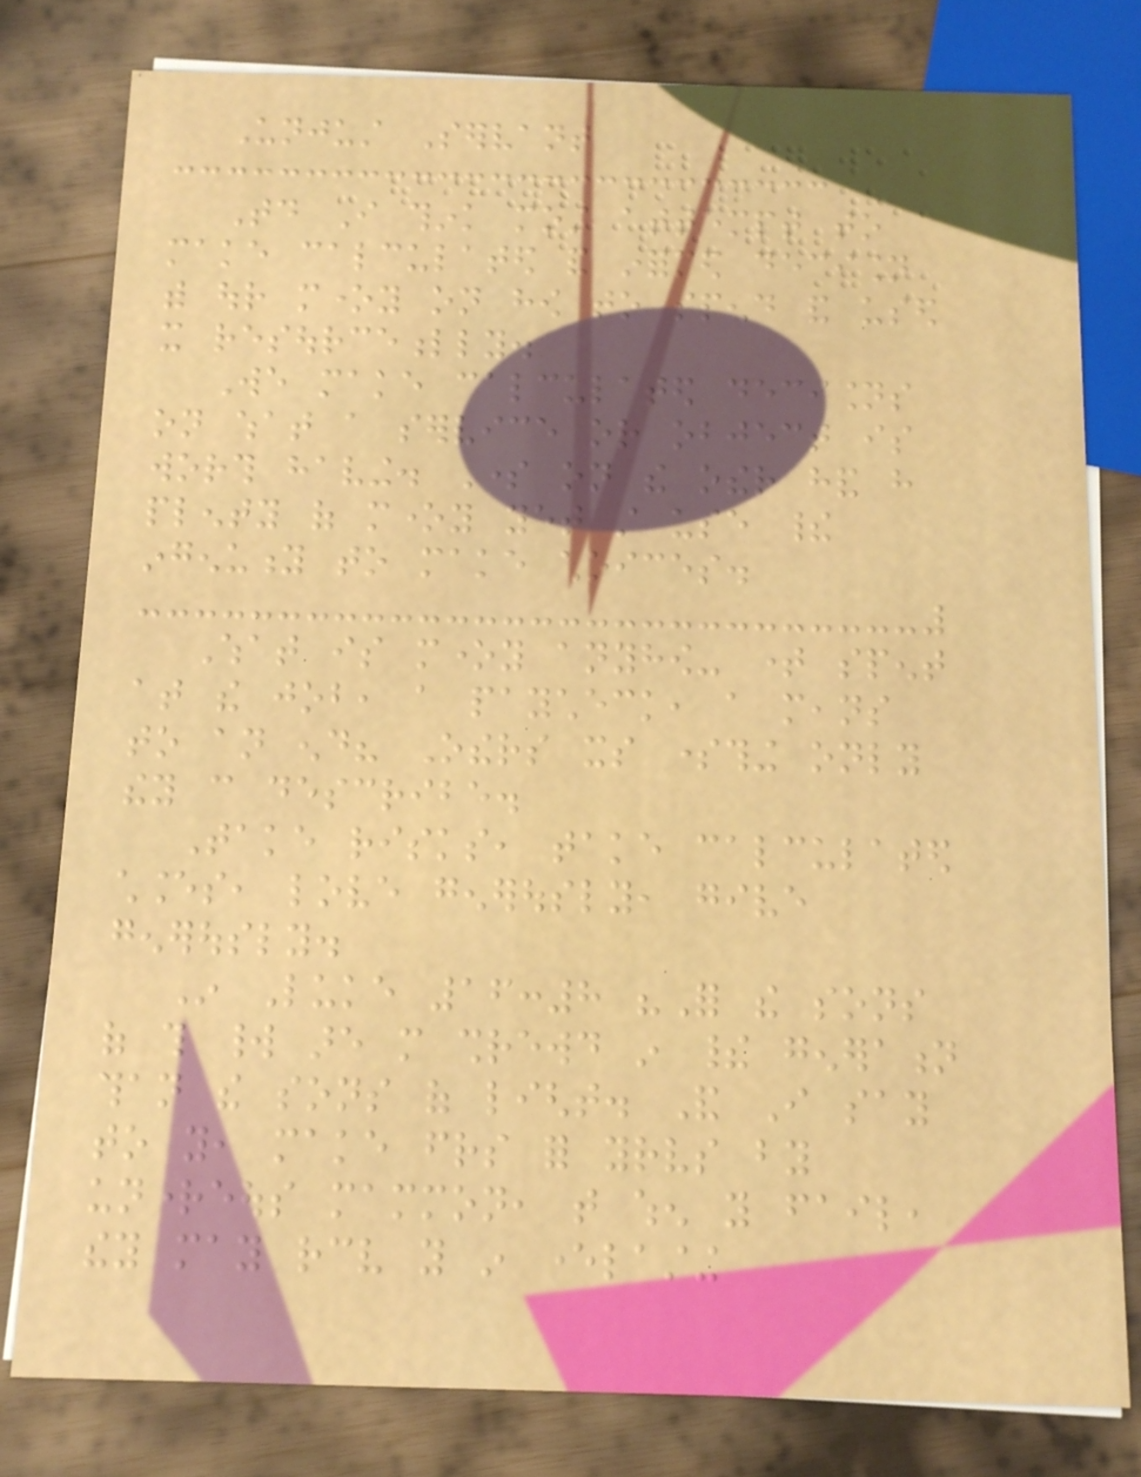Unjust Servant
Today I think most attempt to
make calculated and informed decision
with our money on how to spend and used
it resourcefully.
We make calculated decisions
on what a service or object is
worth having. Some on the other hand have
plenty of money yet still use their
ingenuity to make choices.
What is money anyhow- time spent
at the job, a paycheck, a means
to an end? Others its something only
they can describe.
Take risks, take calculated
chances, love generously, give
generously.
In Luke 16:8 "For the sons
of this world are more shrewd in their generation
than the sons of light. And I say
to you, make friends for yourselves by
unrighteous mammon, that when you fail,
they may receive you in everlasting
